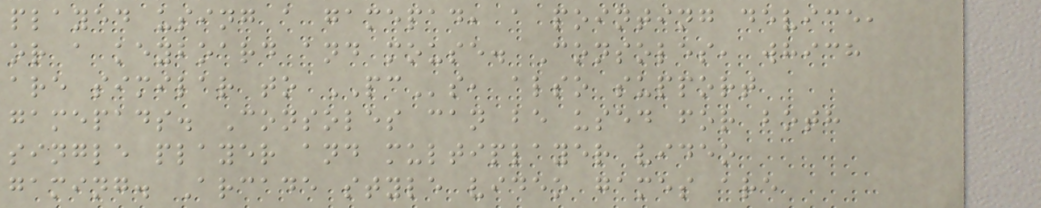played using a gamepad, a pointing device,
or a keyboard and mouse. Consoles, which
are similar to PCs, also support
gamepads. Consoles can be used for both
single player and multiplayer video
gaming. Arcade style video games are
